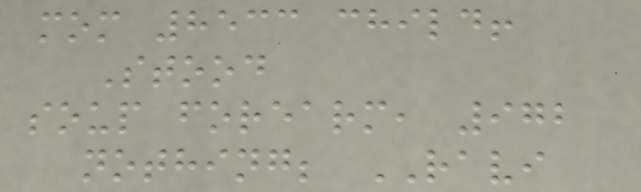mom 8533 child!
Stood
soup forearm, 972
nothing; RAVI
